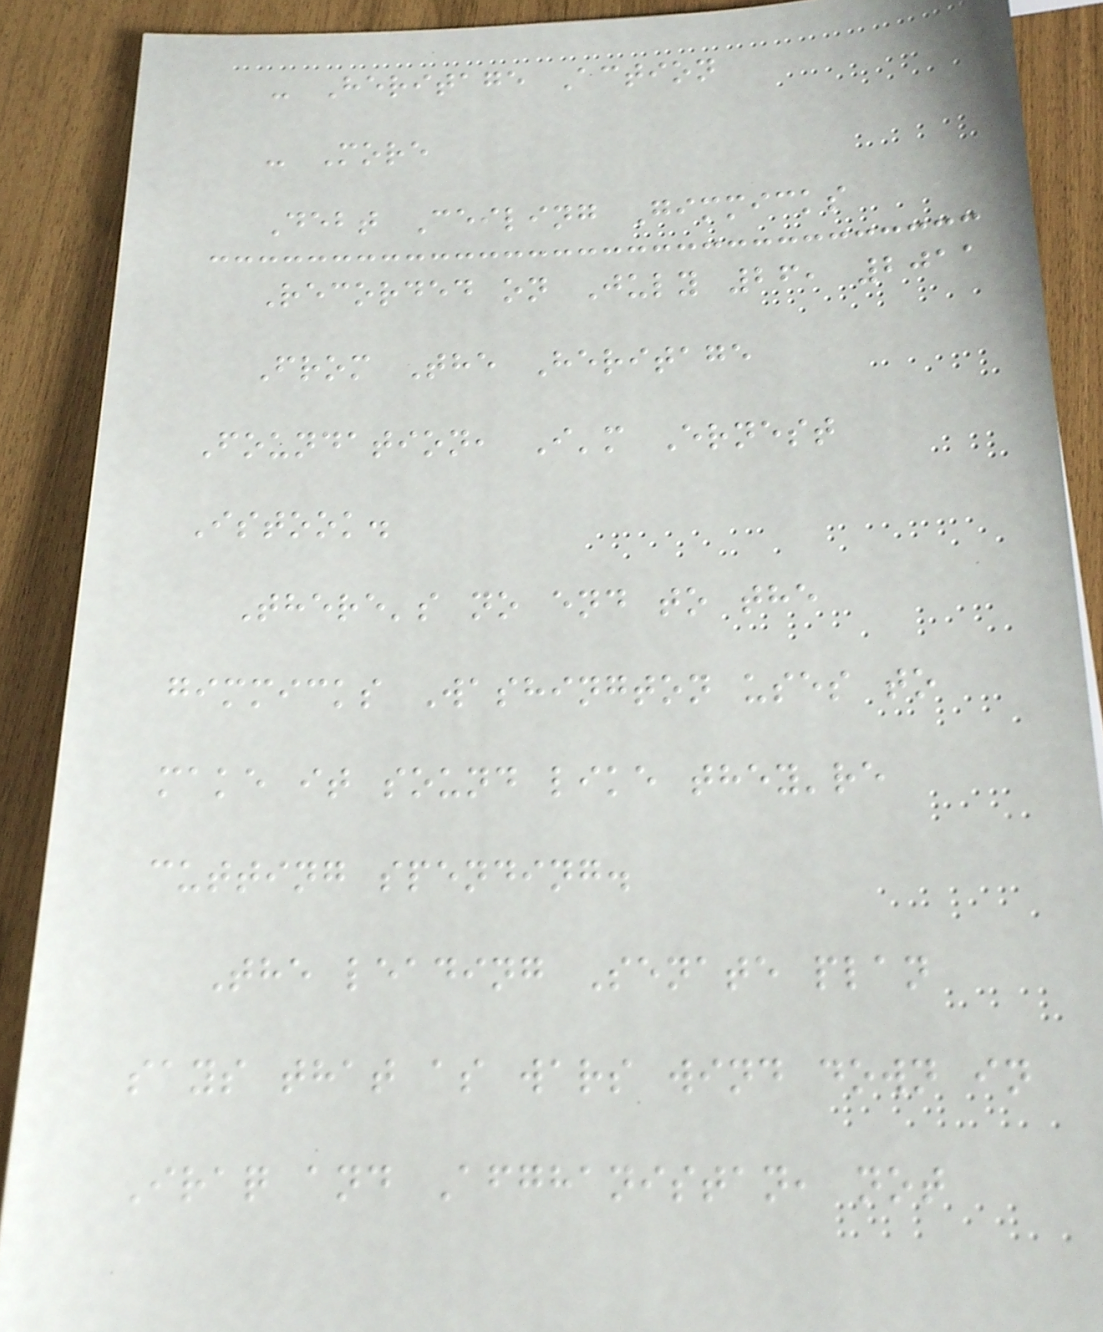- Heritage Action
- More
Debt Ceiling Gimmicks
Recorded on July 26, 2011
From The Heritage
Foundation, I'm Ernest
Istook.
There's no end to the
gimmicks Washington uses to
make it sound like they're
cutting spending.
The leading Senate plan
says that as wars wind down in
Iraq and Afghanistan, not
